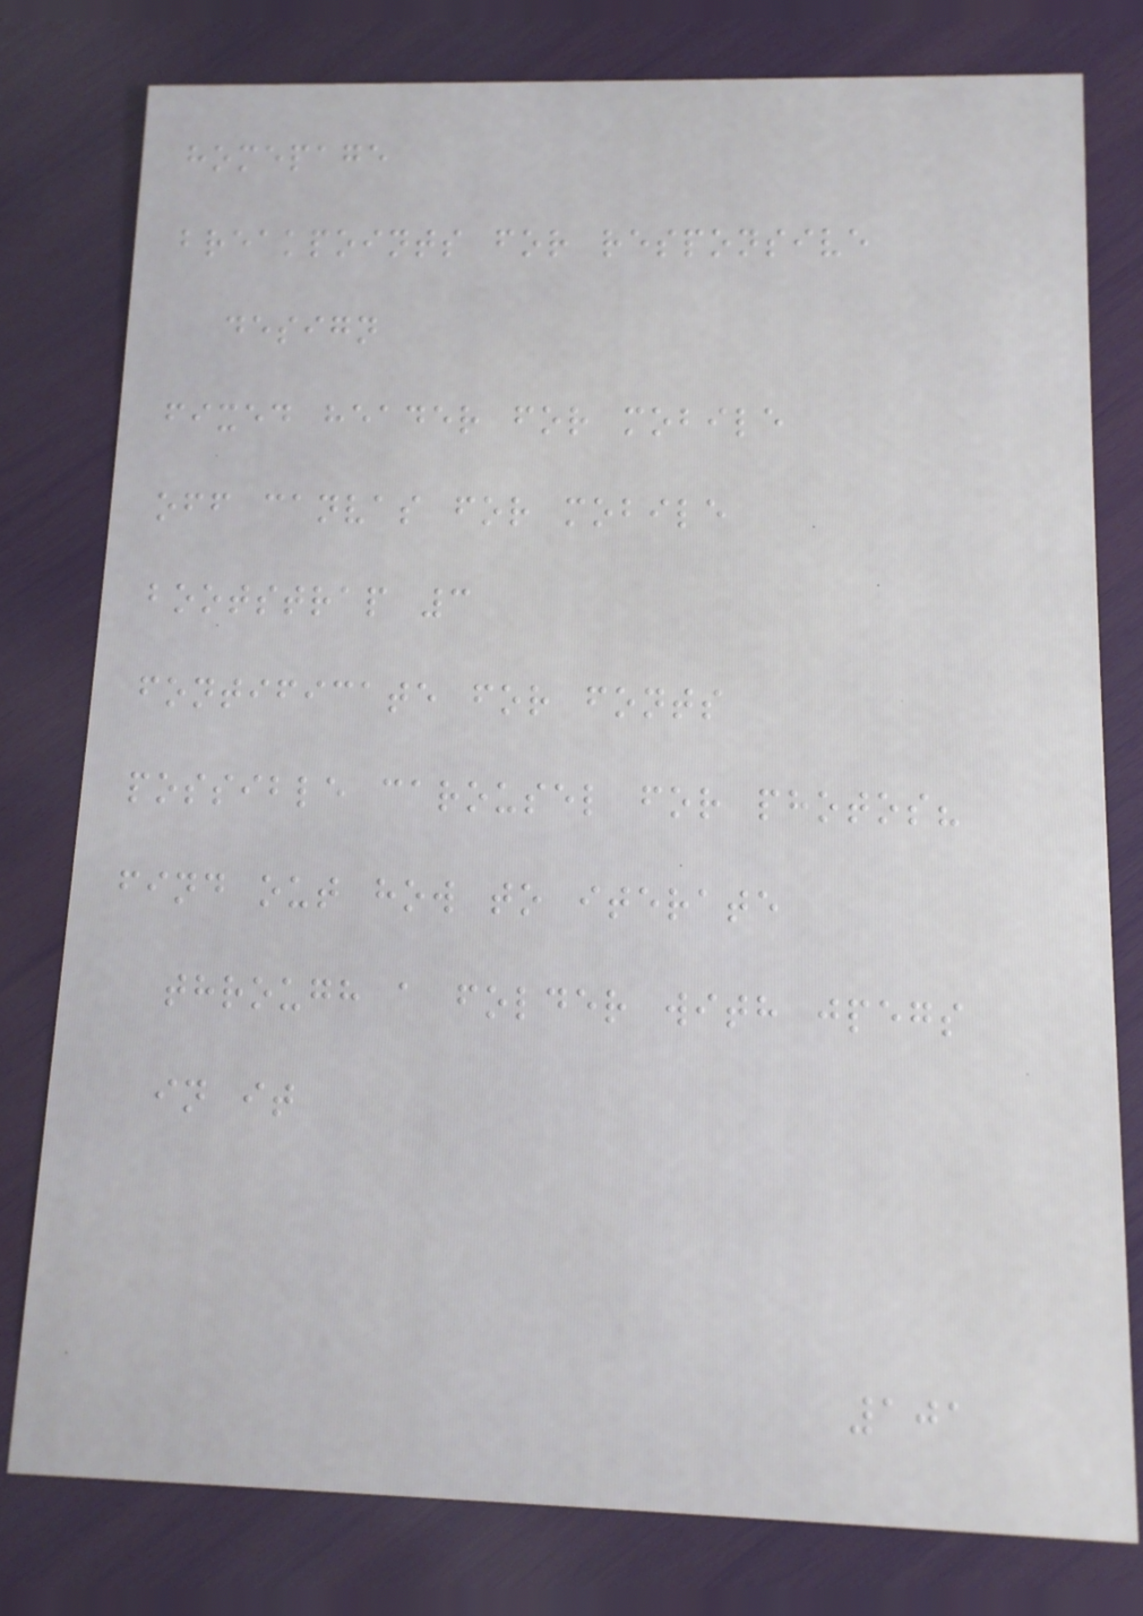homepage
breakpoints for responsive
design
fixed header for mobile
off canvas for mobile
bootstrap 3
fontificate for fonts
possible carousel for photos?
find out how to iterate
through a folder with jpegs
in it
101
